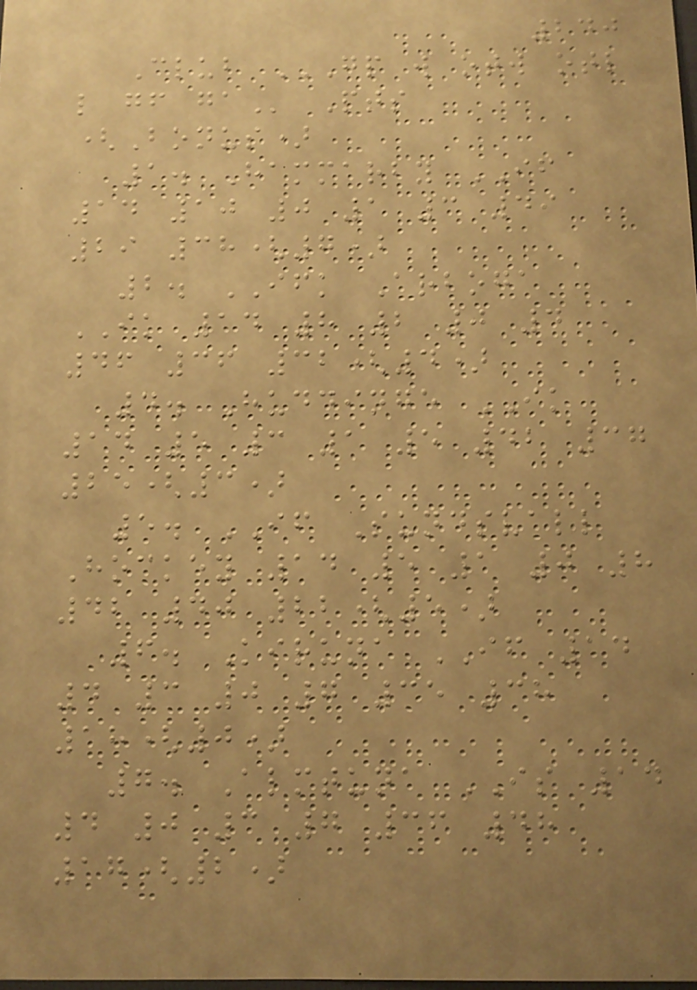240
Club GP W OTW OTL
L GF GA Pts
(Bonus)
1. Hammarby IF
14 10 0 1 3 49
29 38(7)
2. IFK Arboga
IK 14 8 2 0 4
46 36 32(4)
4. Huddinge IK
14 5 3 1 5 42 37
25(3)
5. IF Sundsvall
Hockey 14 5 1 0 8
42 40 22(5)
6. Kiruna IF 14
4 3 0 7 35 38
18(0)
7. Almtuna IS 14
4 0 3 7 36 48
17(2)
